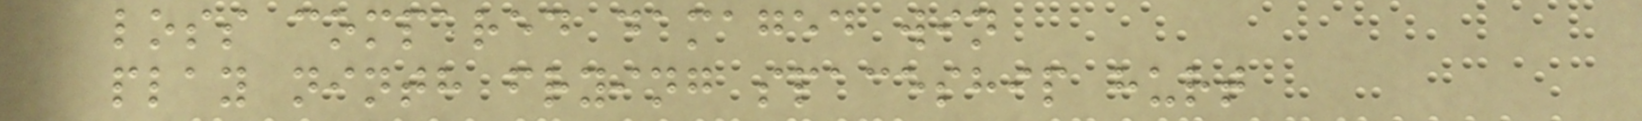loss compared damaged win
play ninth frying spaceship hurt
